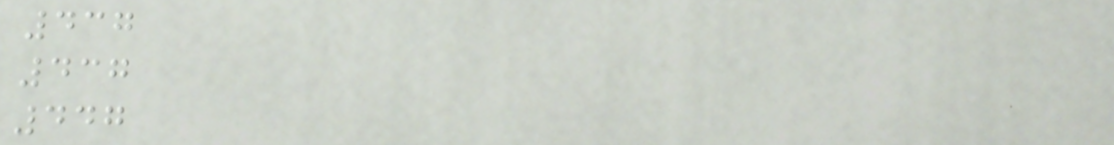437
437
447
